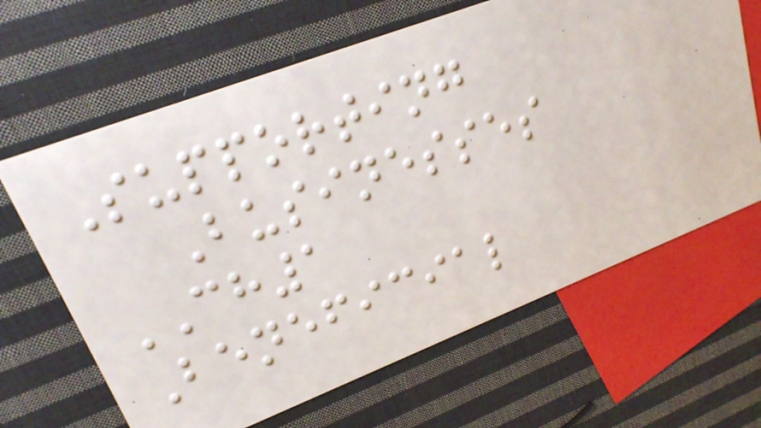Supporting
Businesses
CH1
Beneficial
